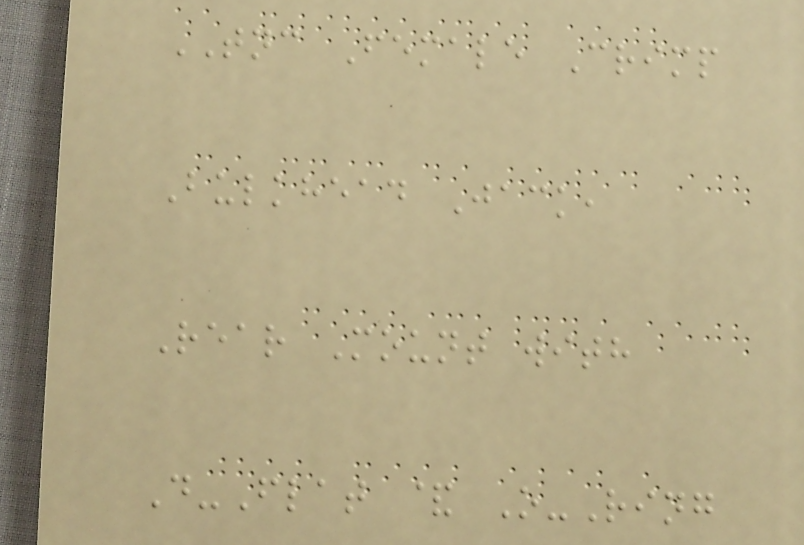TNC Female Crimp
Bulkhead Jack,
Rear Mount with
D-Flat & O-Ring
